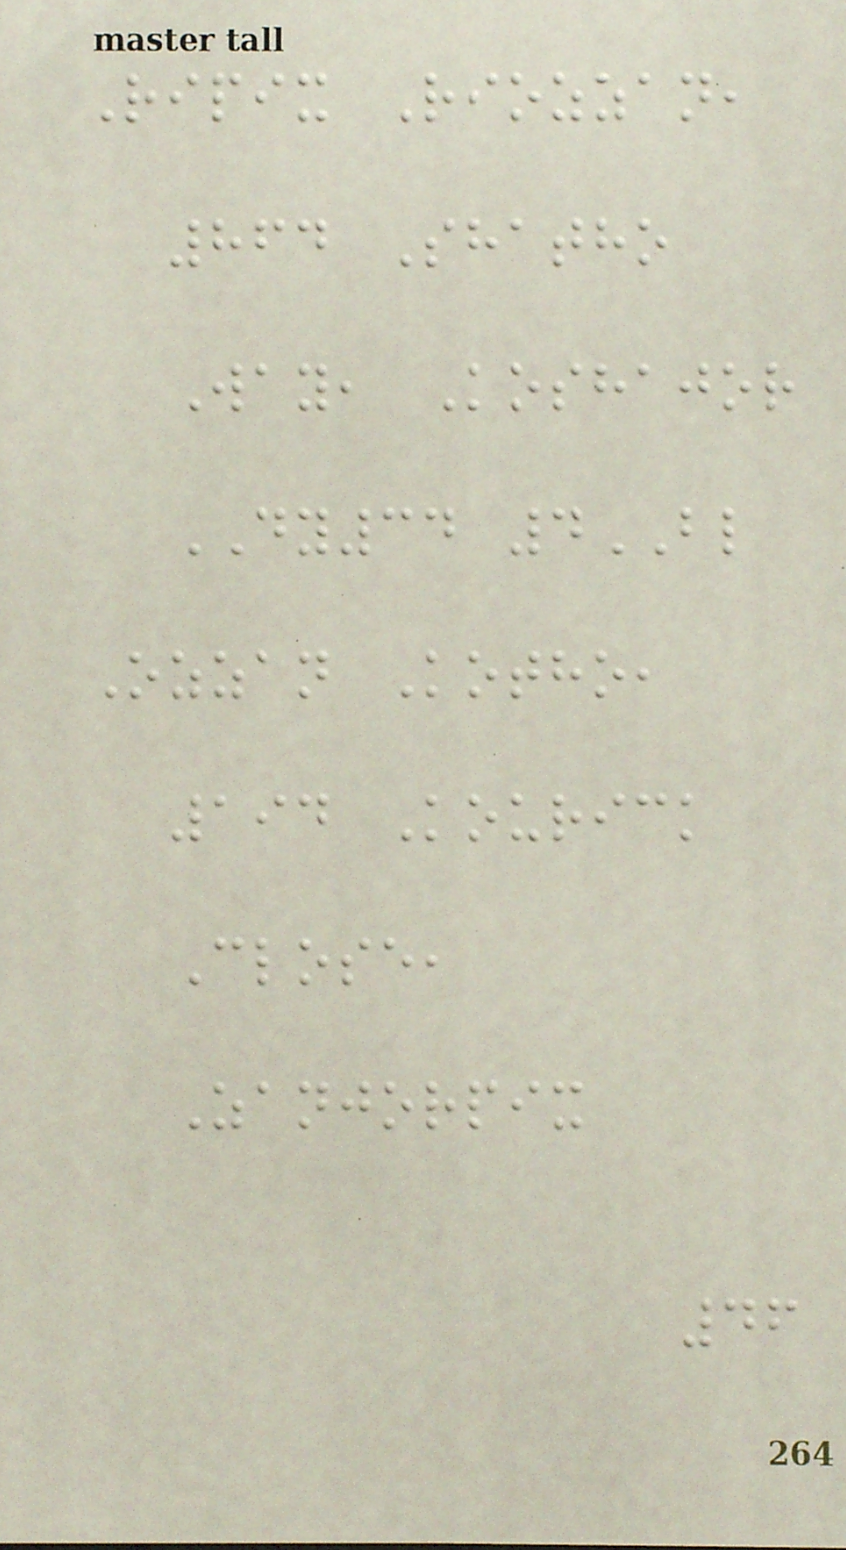Ripix Riozzan,
864 Shatho
Way, Koshajor
DY34 4BL
Ozzan Kotho,
194 Kourick
Close,
Zanjorpix
46
